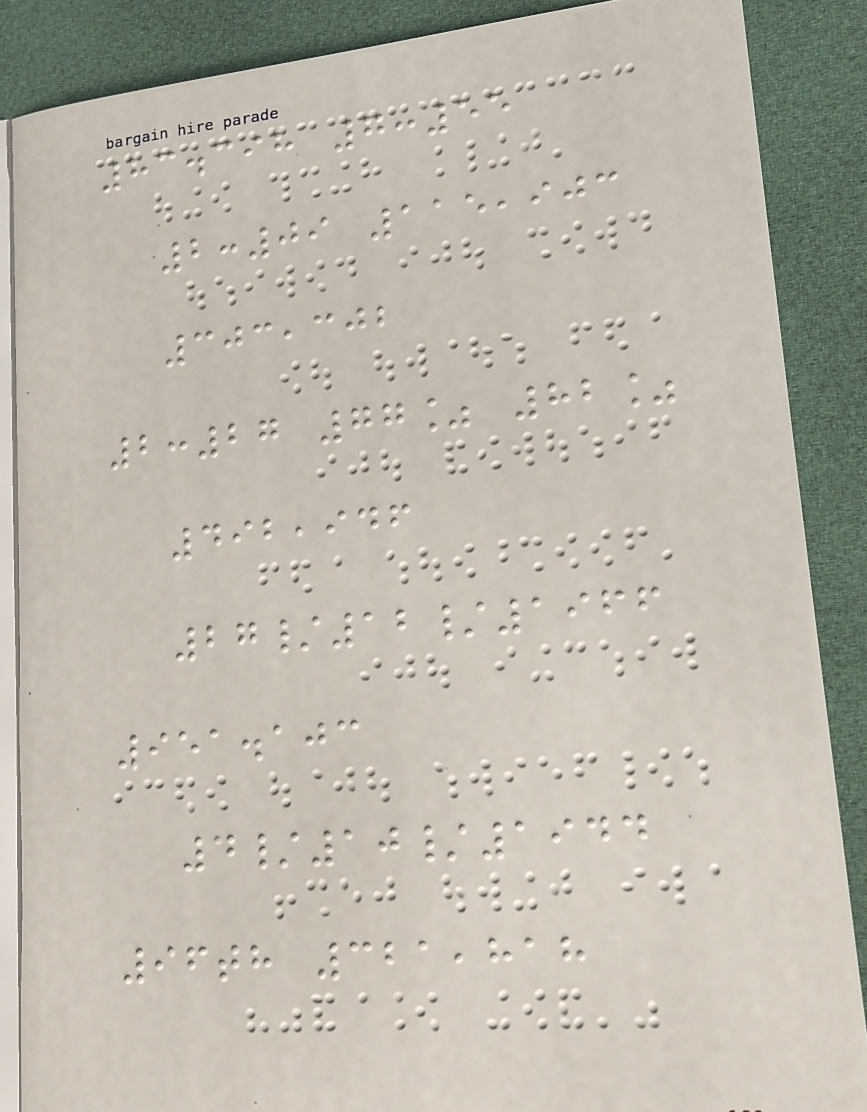83.398 7:55
2:09 115,903
303,302
2:27 77% 82%
492,946
27/12/1966
951.103
4/10/1944
96th 321,818
